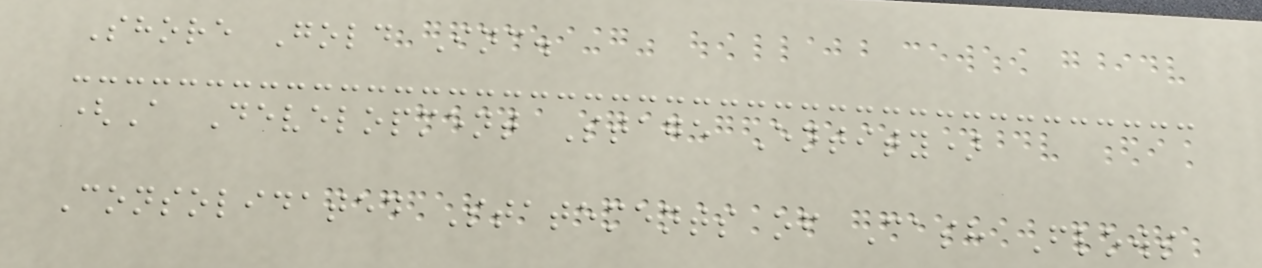Shore Gold Inc.
(A Development Stage Entity)
Consolidated Statements of Cash Flows
